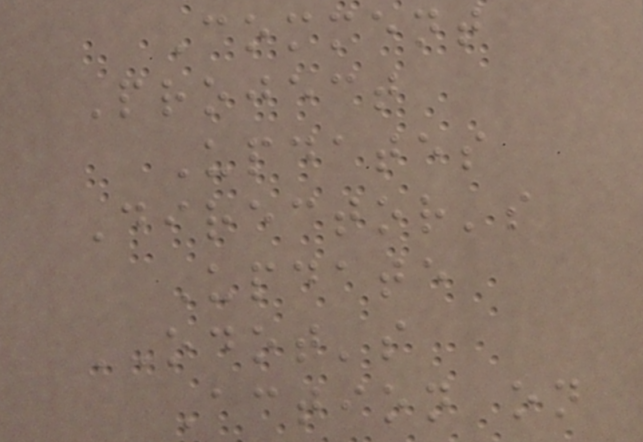Comment
Project
Updates
Director's
Update
ODOT's
Action on
